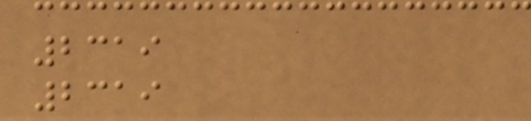2319
2319
